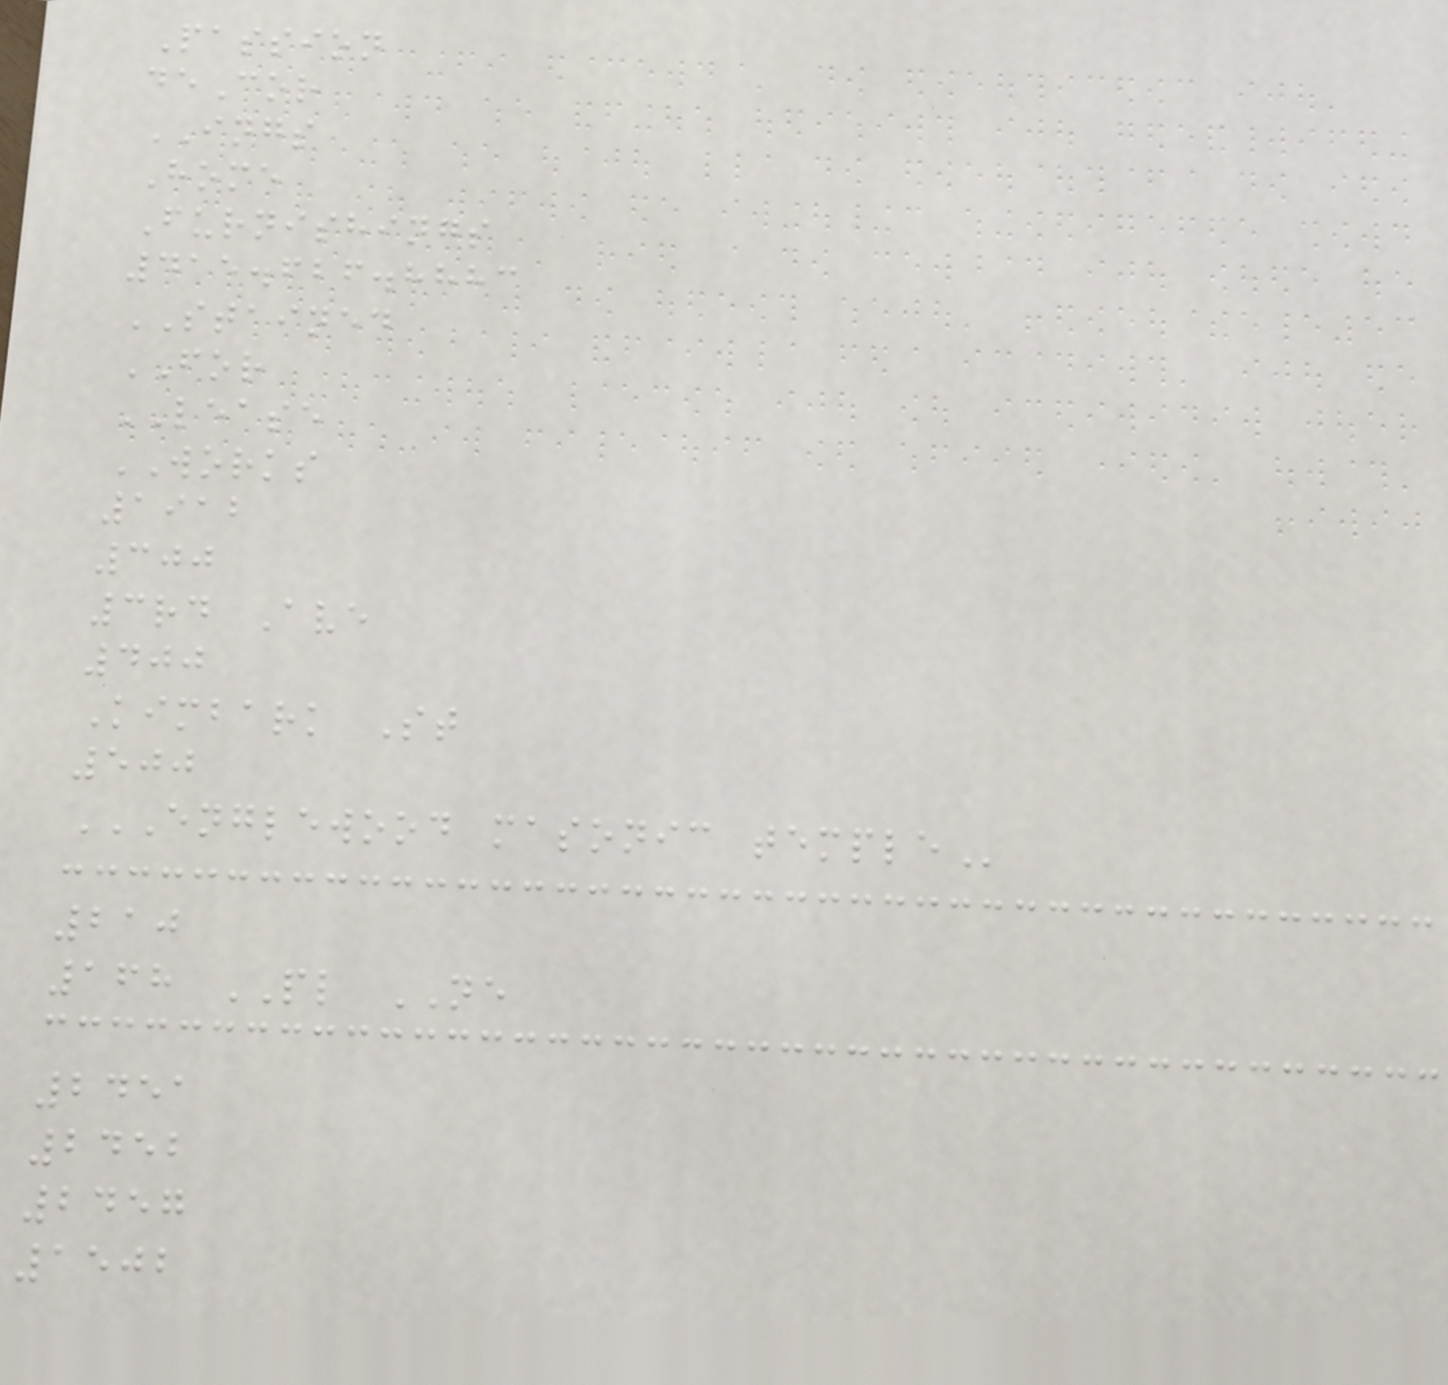Passion
deCor
INGS
Home
Furnishings
415.626.8883
STAINED
FOR
LEASE
WORKS
1912
300
3rd Ave
400
Kimbark St
500
ENGLEWOOD MASONIC TEMPLE
210
168 PL NE
2451
2452
2457
1502
